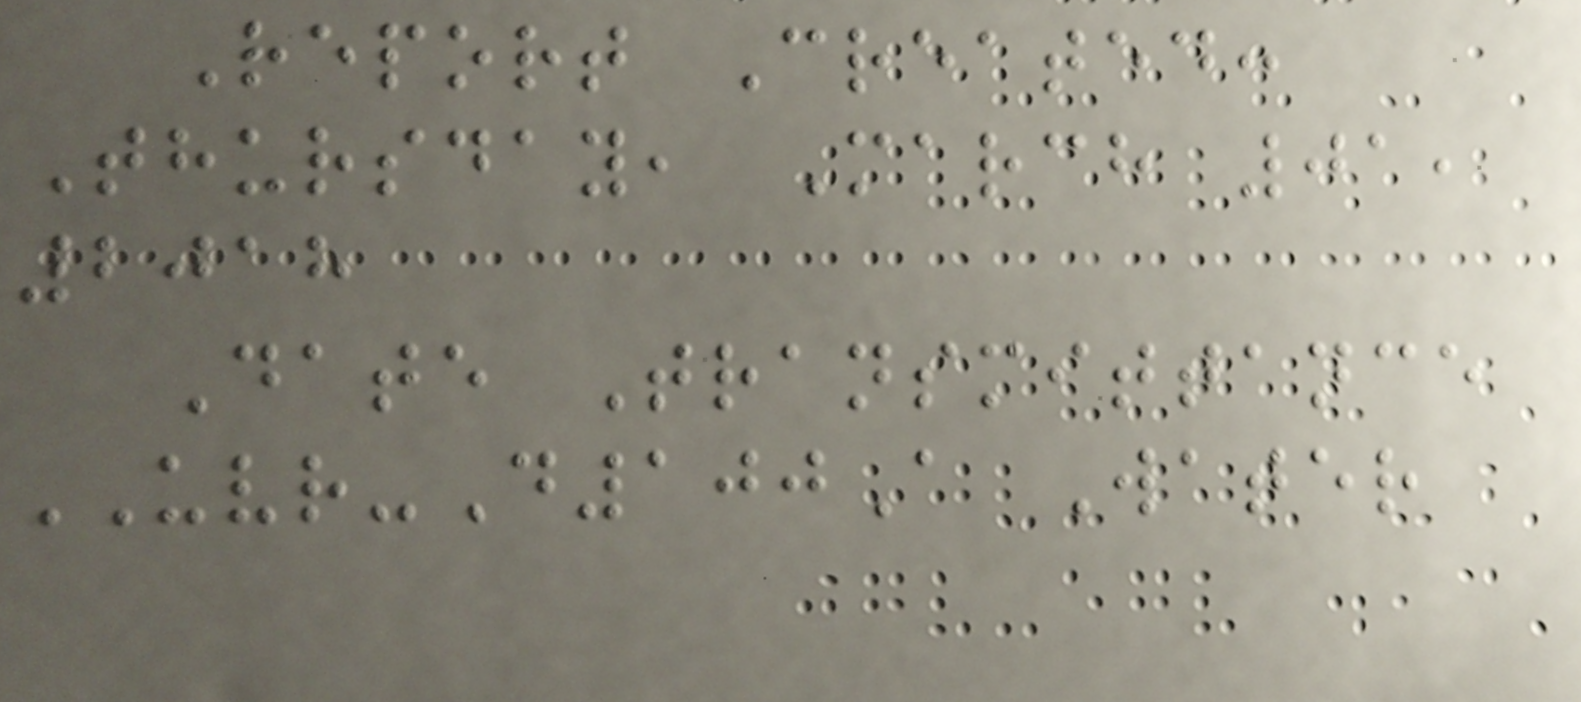Report Created:
Thursday, March 01,
2018
Date Transmittance
UVR-D100A Water
